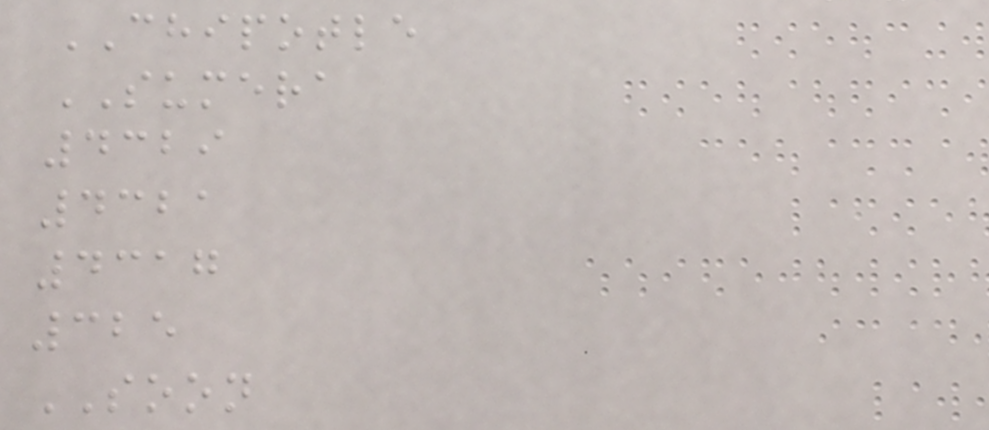CHIPOTLE
SUMERA
4329
4321
4317
325
SOON
